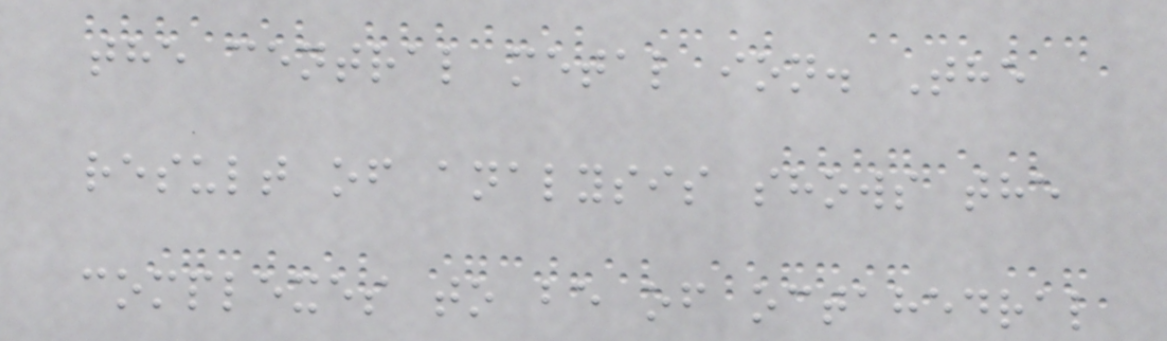the central metal ion. The
result of analysis shows the
complexes to be of octahedral
